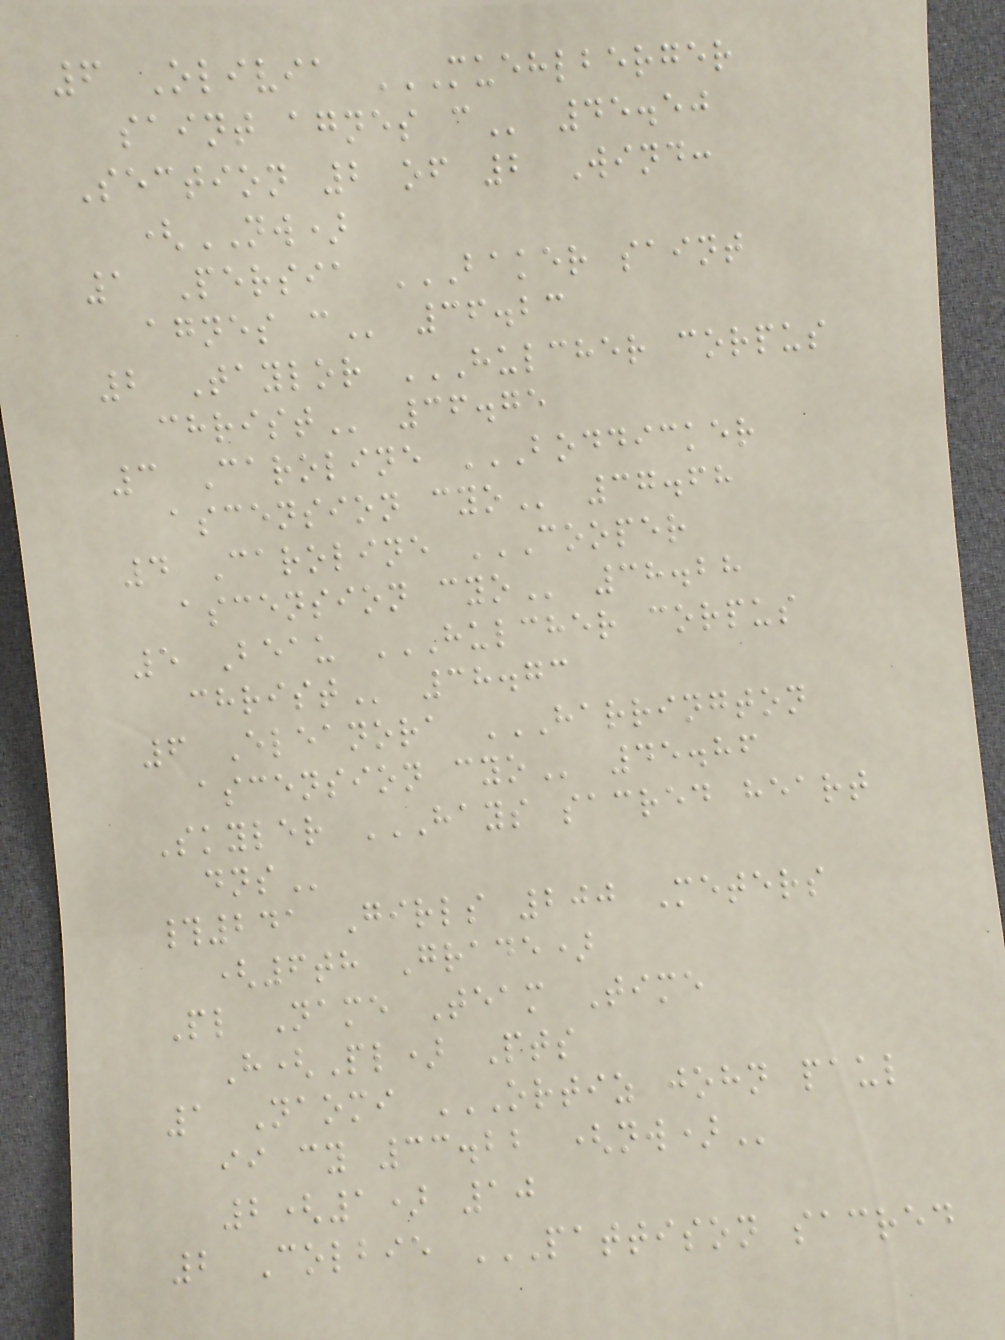6 Olivia MUEHLBERGER
SAINT AGNES C 45.50
Section 2 of 2 Wind:
(NW)
1 Persia BAKER SAINT
AGNES C 36.23
2 Taylor HULCHER CORPUS
CHRIST 36.75
3 Caroline BODDICKER
ASCENSION CYO 37.68
4 Caroline COOPER
ASCENSION CYO 38.28
5 Beau HULCHER CORPUS
CHRIST 38.73
6 Eleanora HARRINGTON
ASCENSION CYO 45.86
Skyler HAYS SACRED HEART
DNS
#241 Girls 200 Meters
(6th Grade)
Pl Name Team Time
H(Pl) Pts
1 Naomi ORTIZ JOHN PAUL
II CY 33.22 (NW)
2(1) 10
2 Colbie PATTISON SACRED
